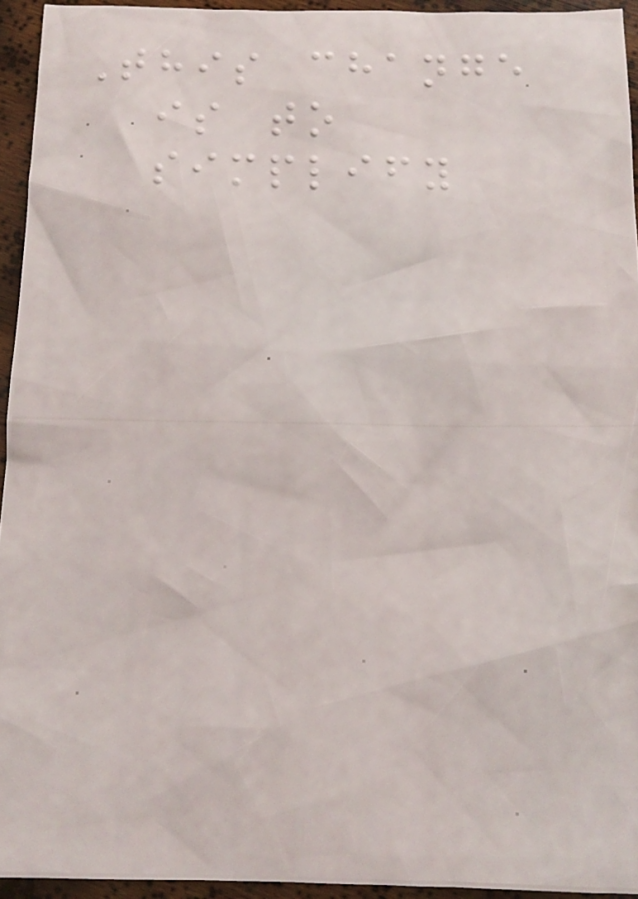This change
is to
simplify
